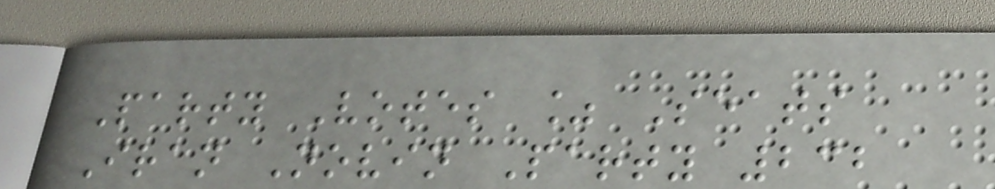Party Votes % Seats
Iran Novin Party 232
